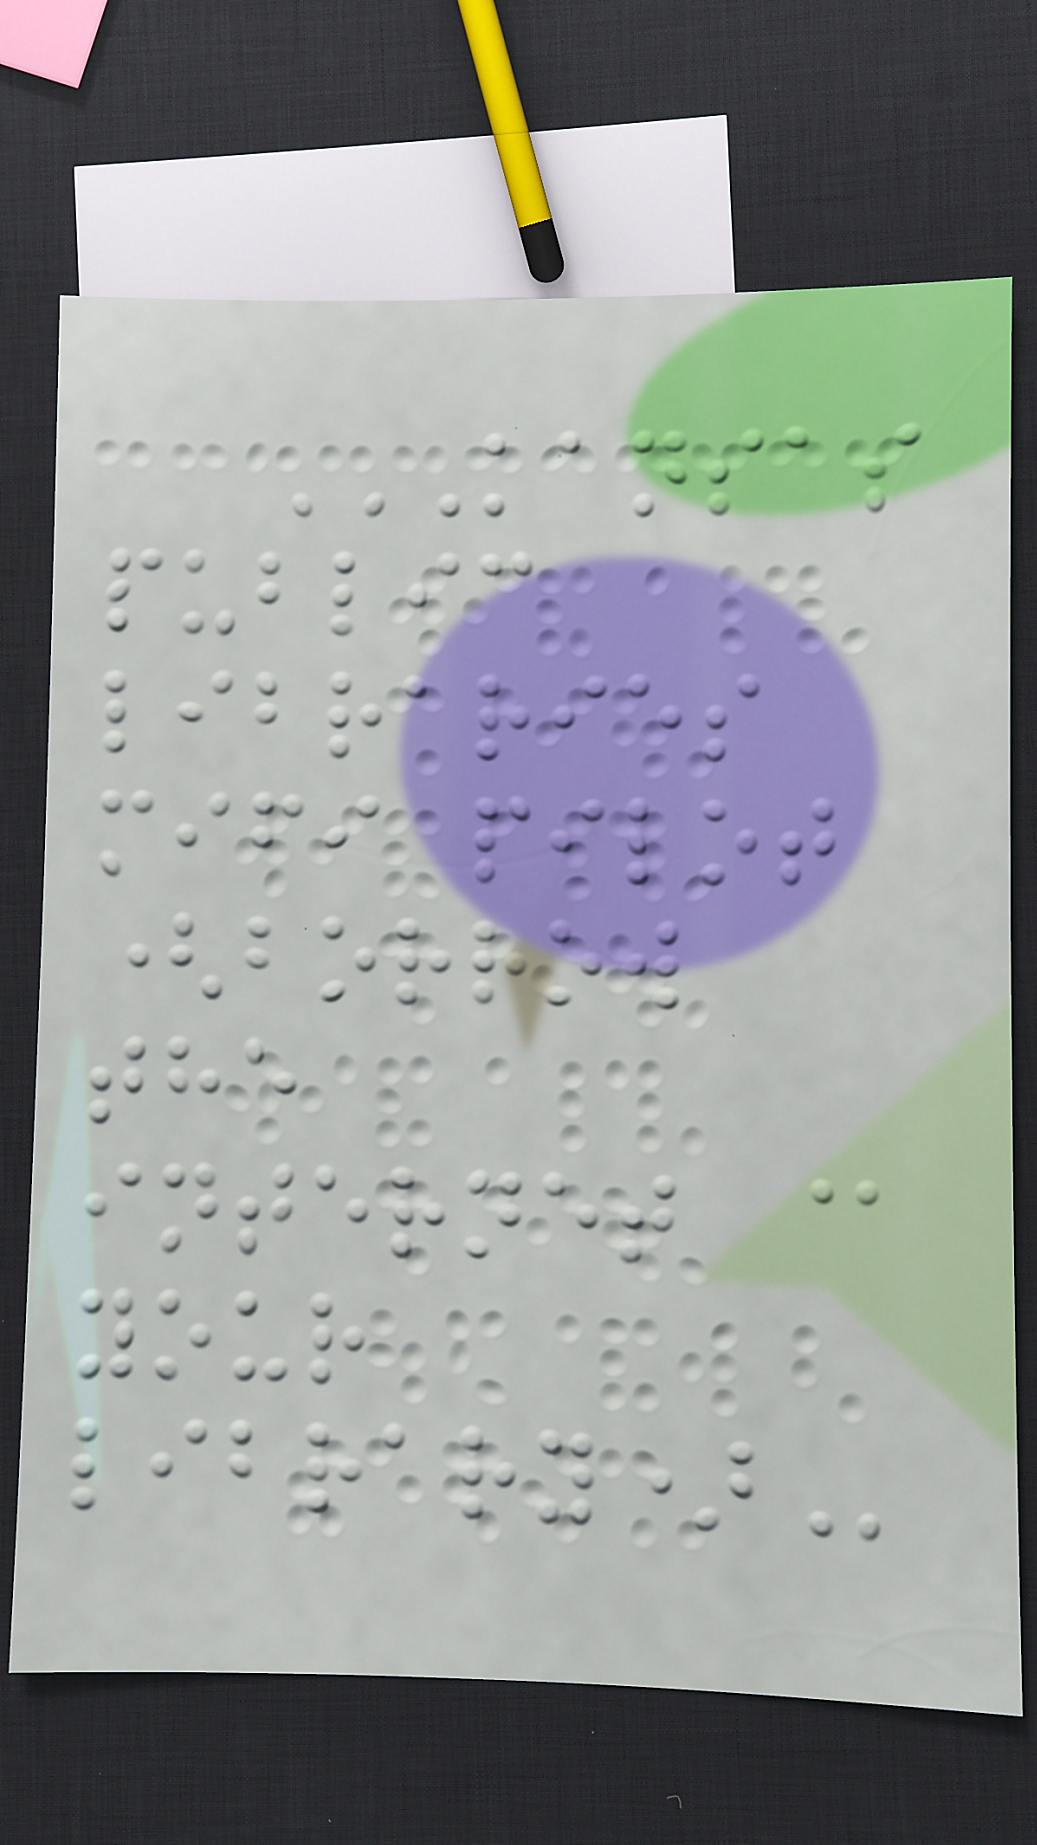KANSAS
PUBLIC
LIBRARIES
MIFI PILOT
(BORROW
THE
INTERNET @
YOUR
LIBRARY)
